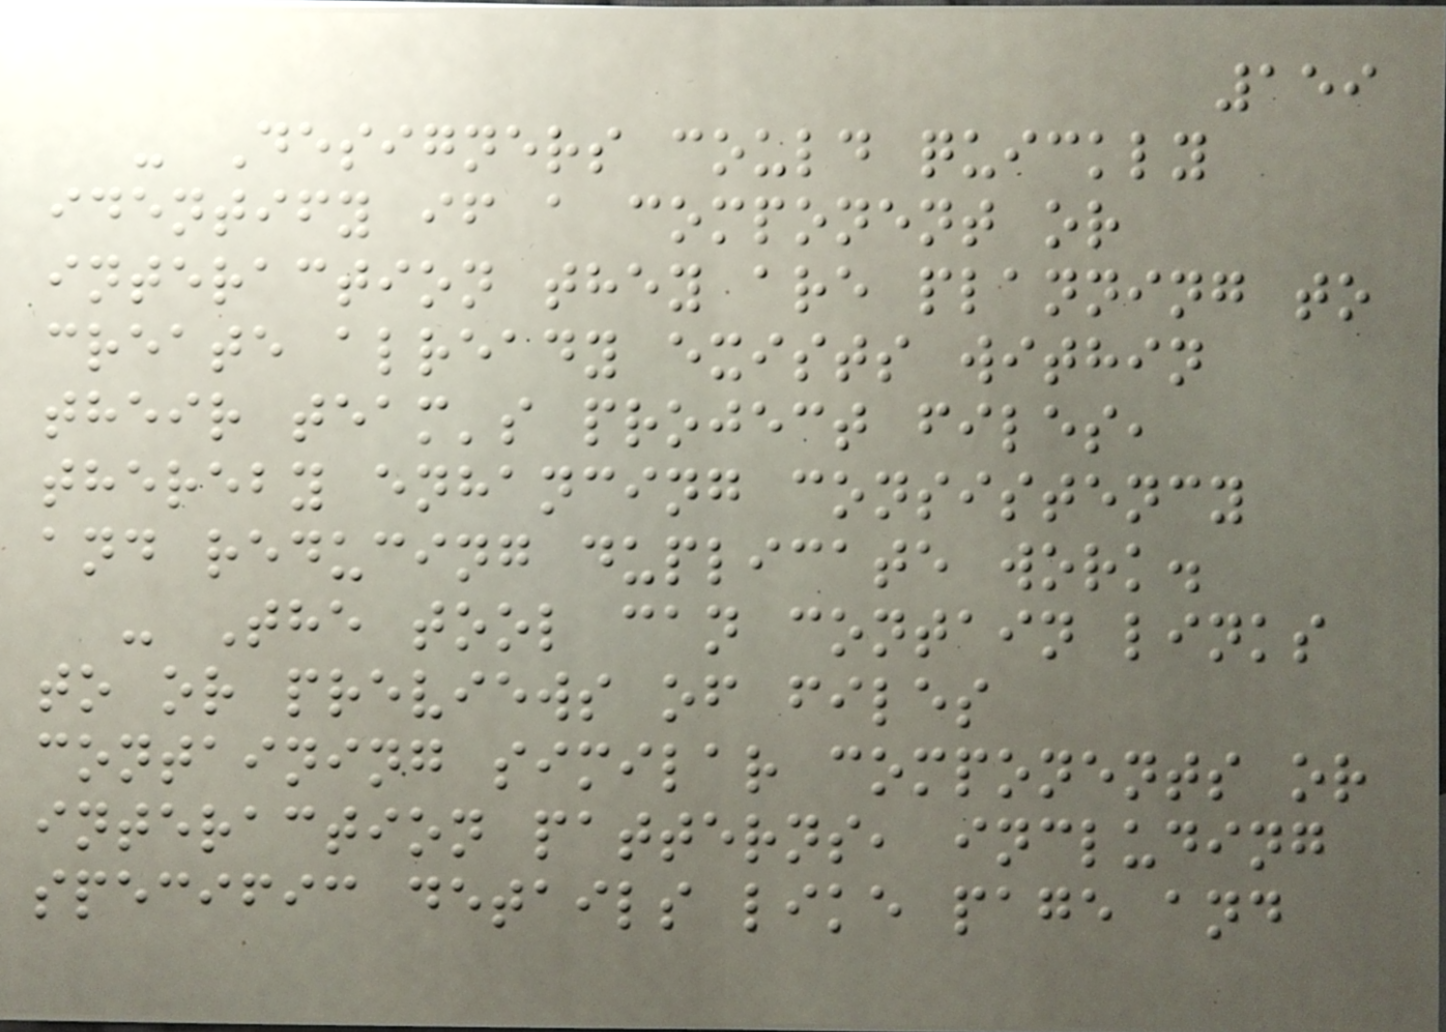159
- Designers could quickly
identify if a component or
interaction they are planning to
create already exists within
their team's project files,
thereby enhancing consistency
and reducing duplicate work.
- The tool can contain links
to or previews of files
containing similar components or
interaction patterns, including
specific details like page and
